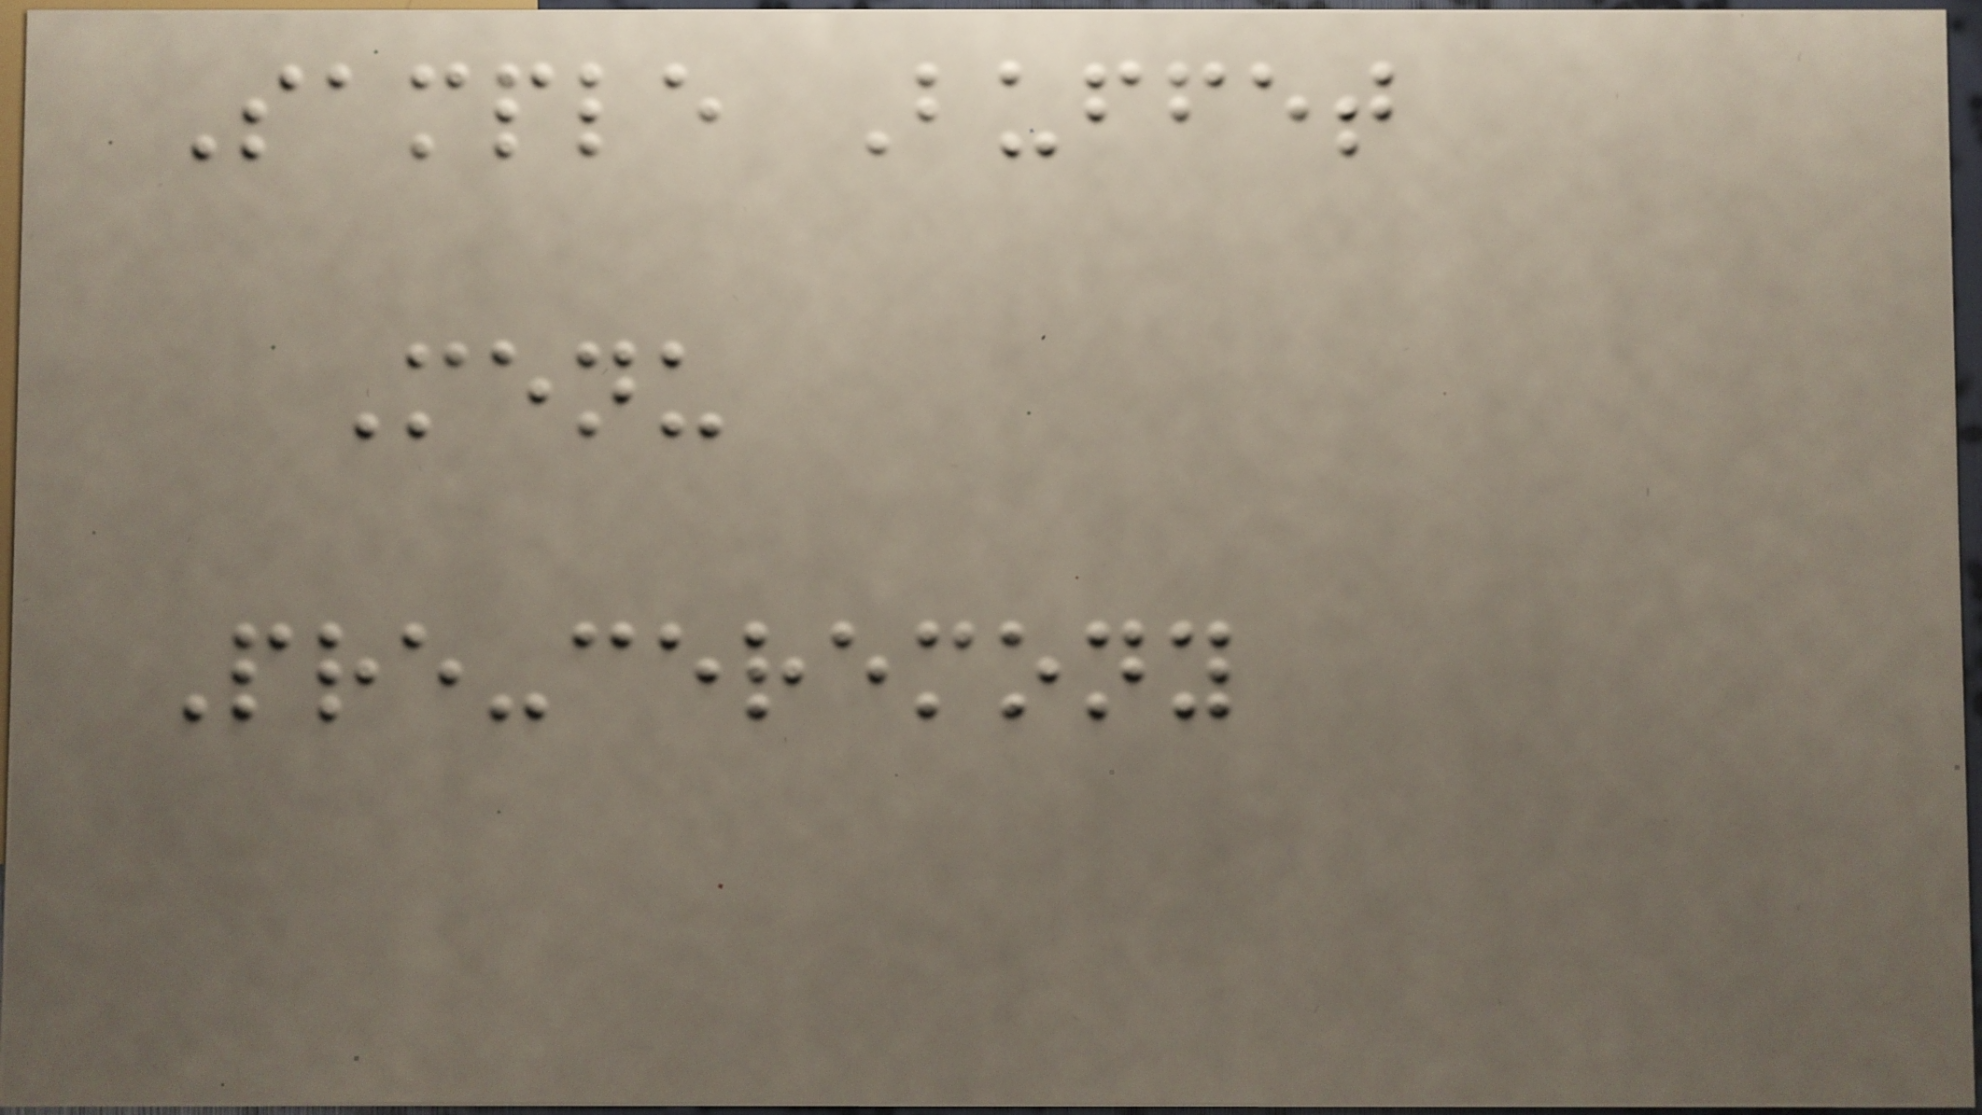Sample Buffet
Menu
Pre-ceremony
